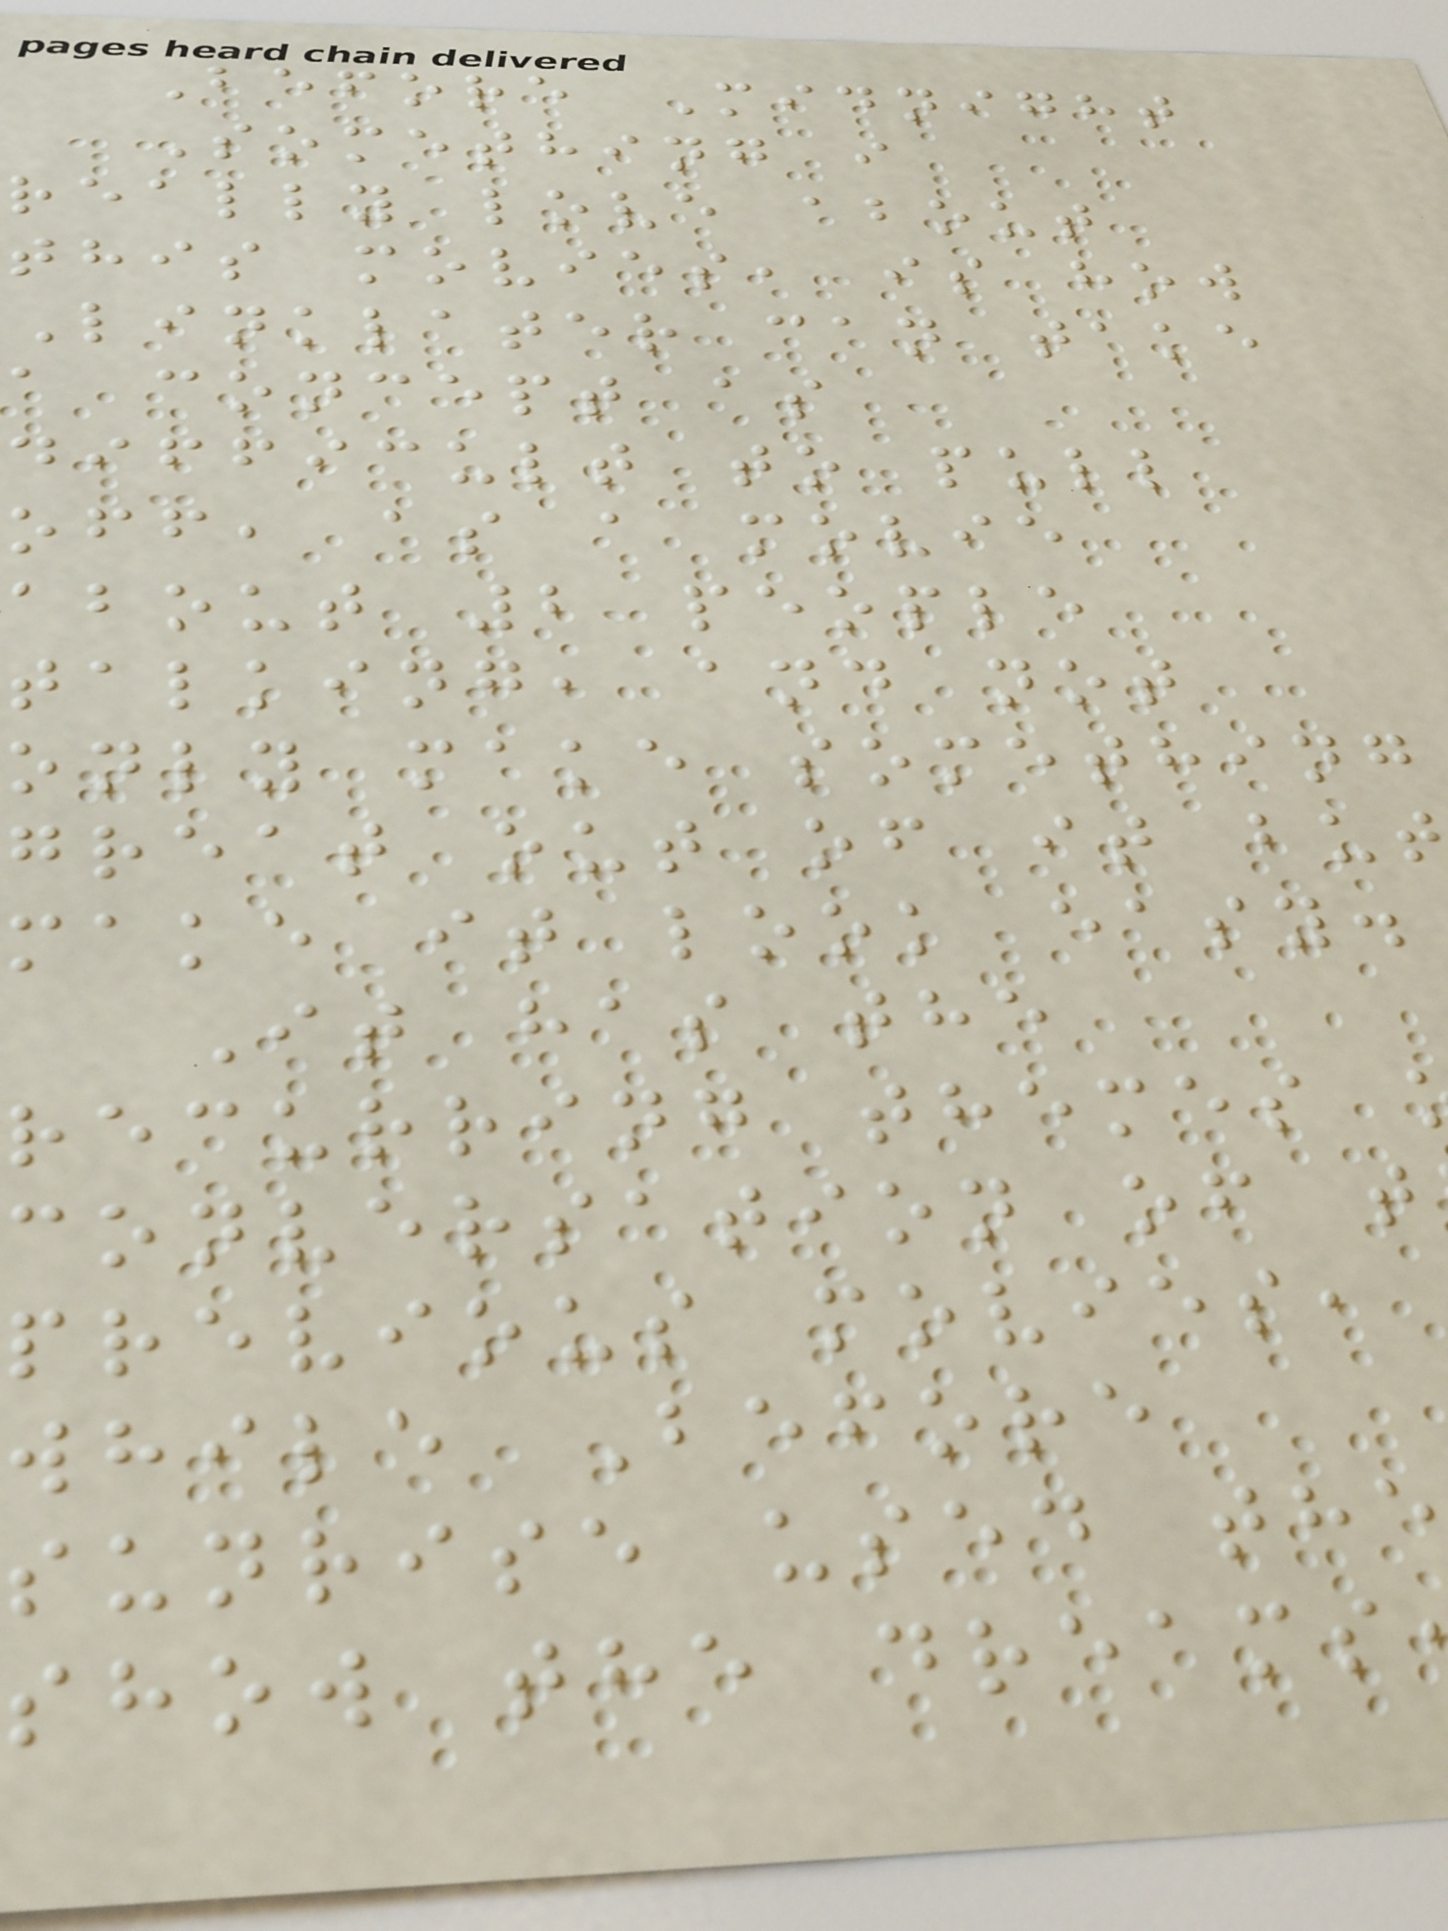Before Midnight
Something i
really love about
this movies, is how
Linklater can take
a concept as
difficult to pull
off, as a movie
about 2 people
talking, and not
only make something
great out of it but
make it look easy.
It has the
recurring themes
conversation of t
previous movies,
while Before
sunrise used the
show the dreams
